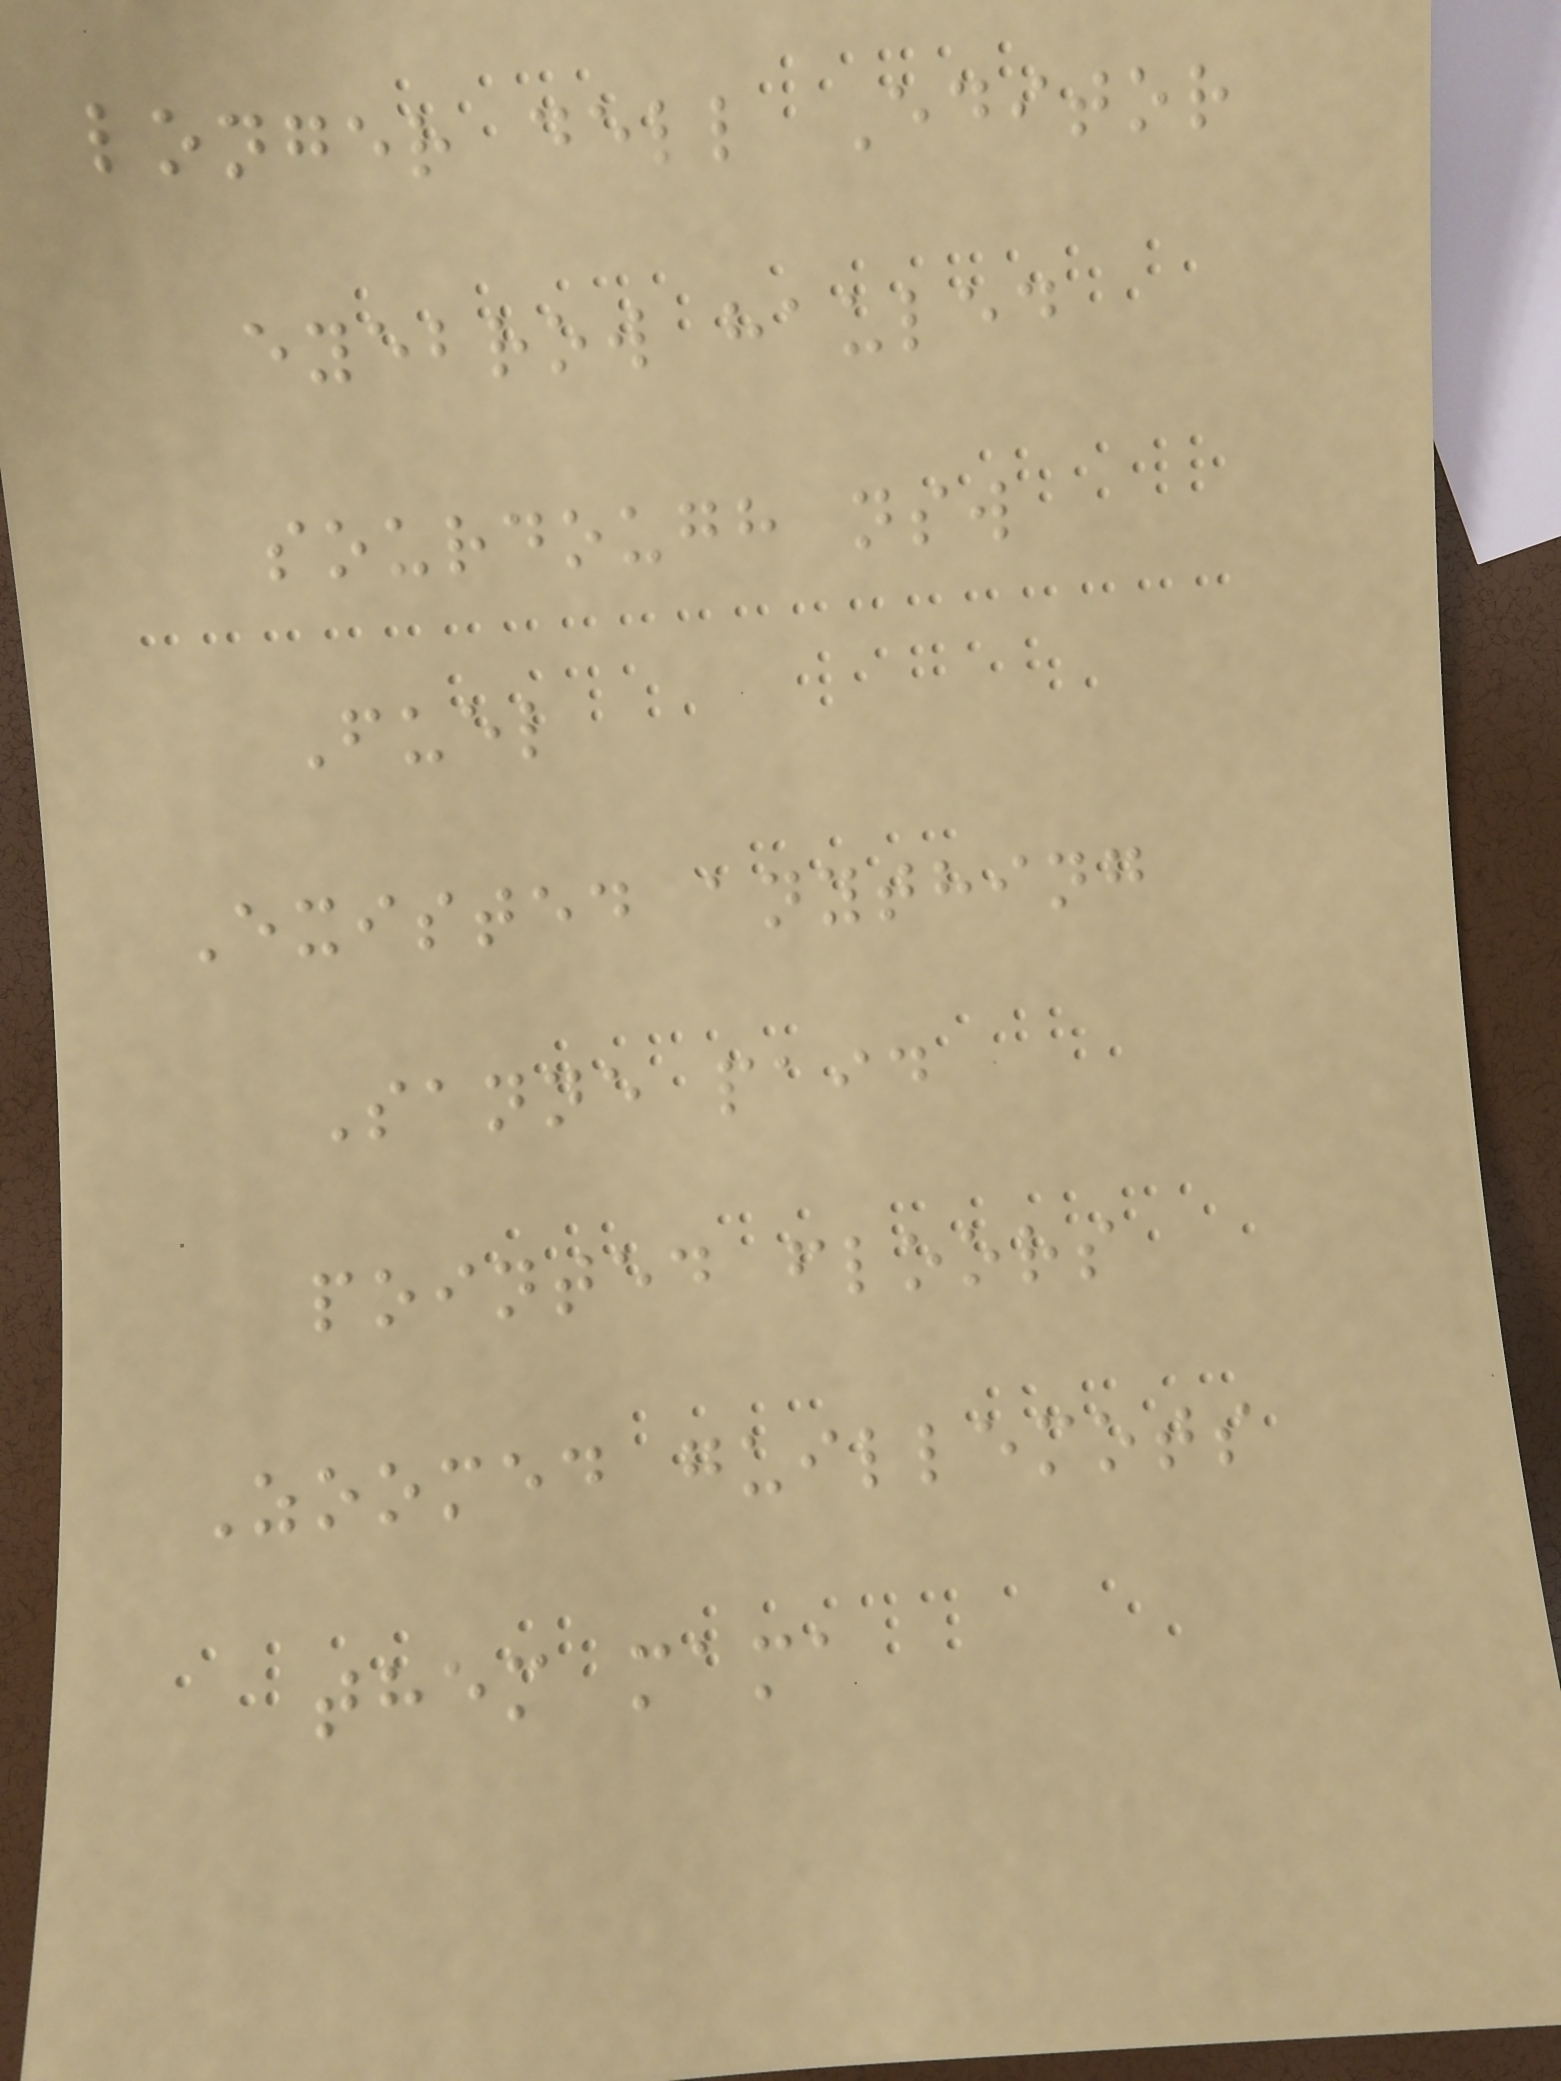longer dell Editor
eyebrow hauled
sourdough nsw
Fuel
Existed anything
Sanne paid
pointed floors
Zoomed guillemots
them mama
